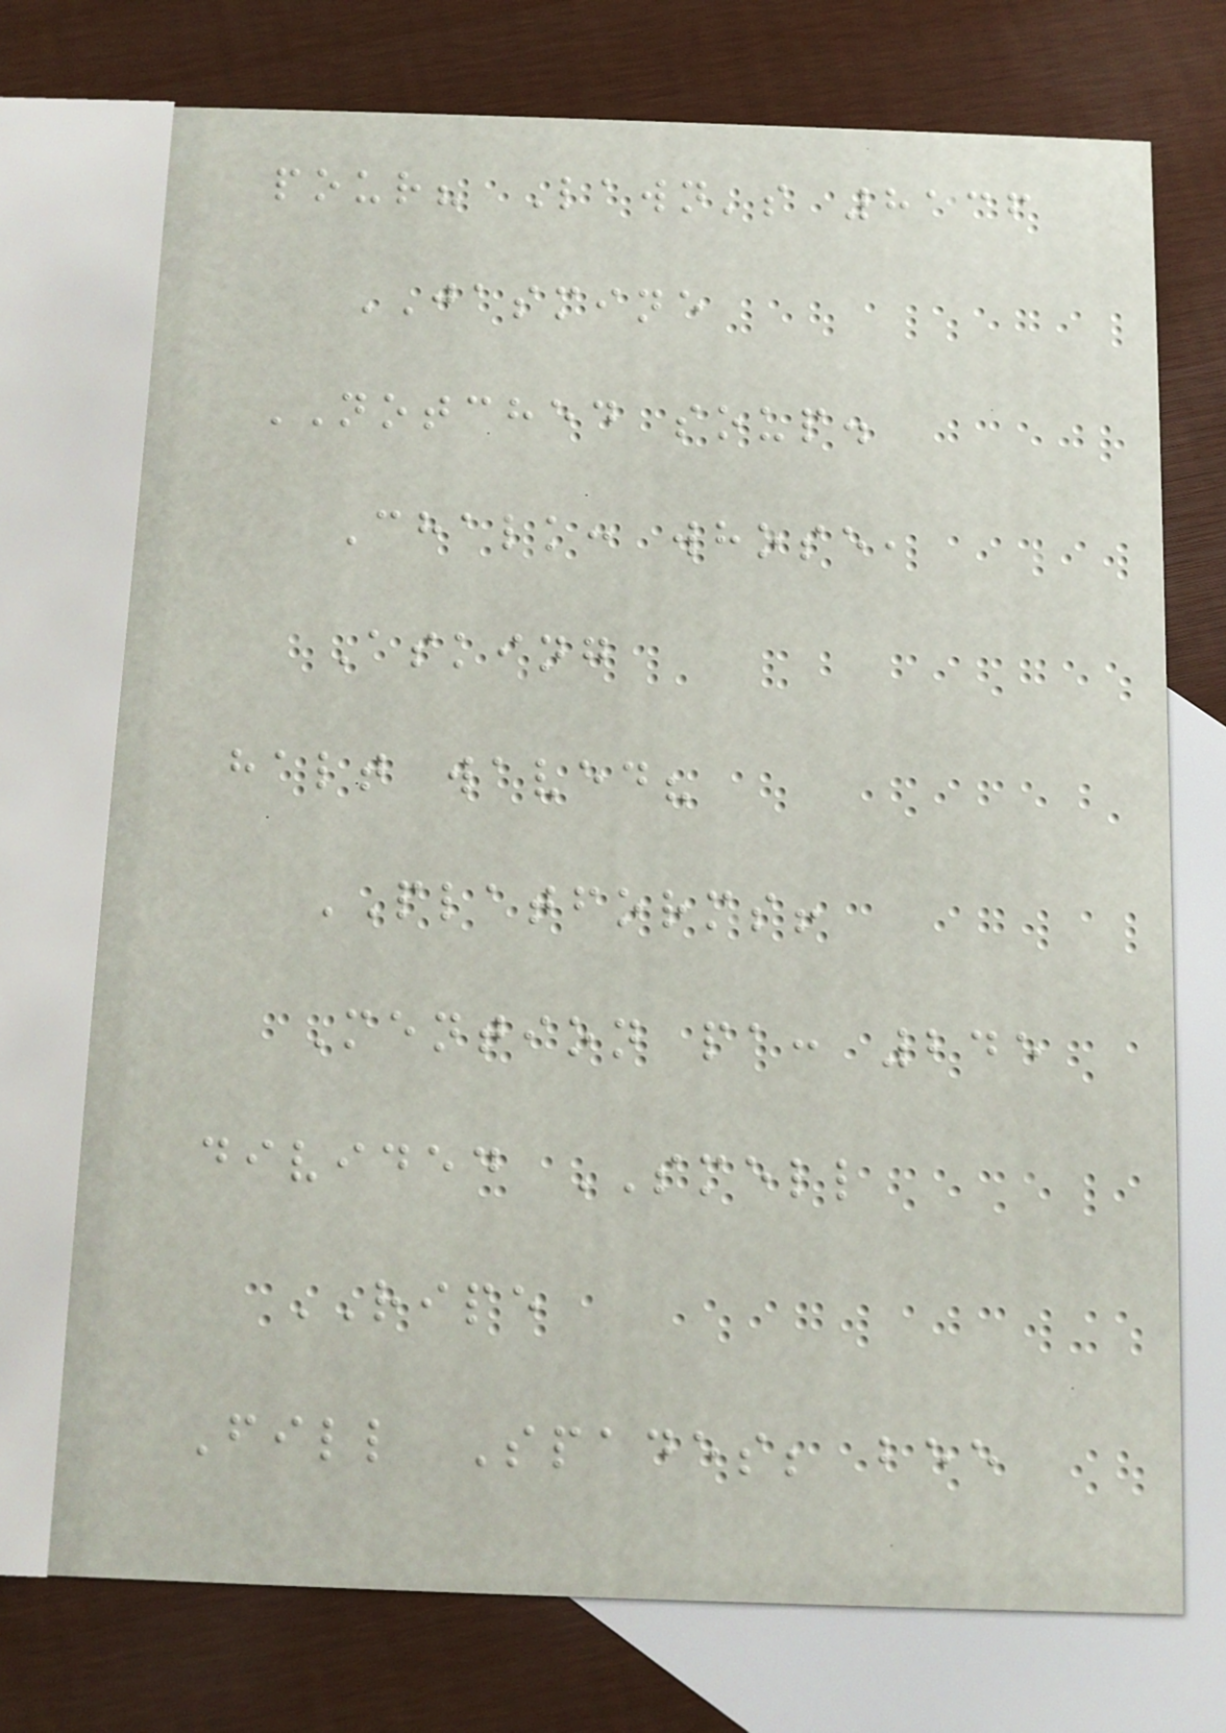pour? Lawn's 8136
JASMINE
NOTCHED soup.
Chalk: whose,
Asking
halt waved?
PLATFORMS!
Mention pa: 245
divided SMELL
RIPE
Fill Spades; bee
